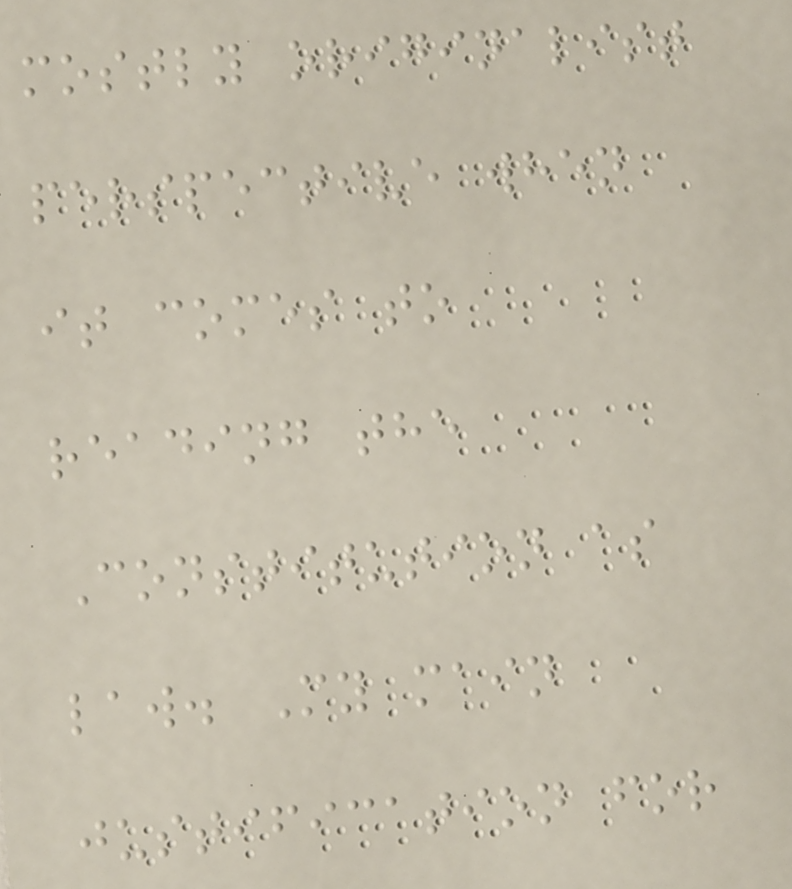mostly originalist
perspective when
it comes to
reading the
Constitution as
law. My main
justification for
